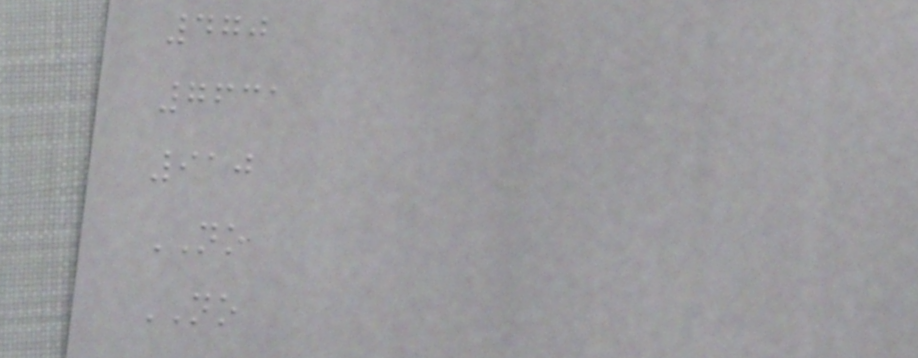470
7631
910
NO
NO
